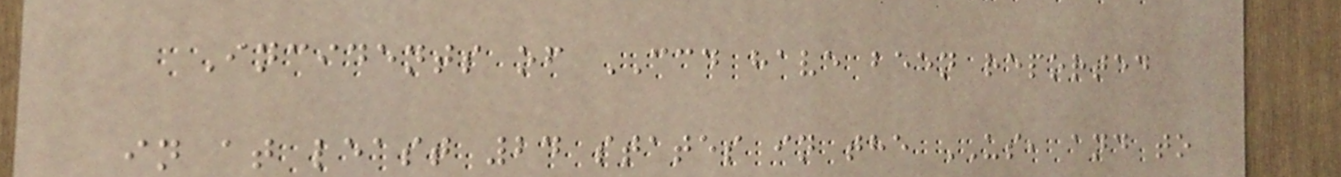Incidents of CCD have been reported
in at least 24 states in the US, and to
